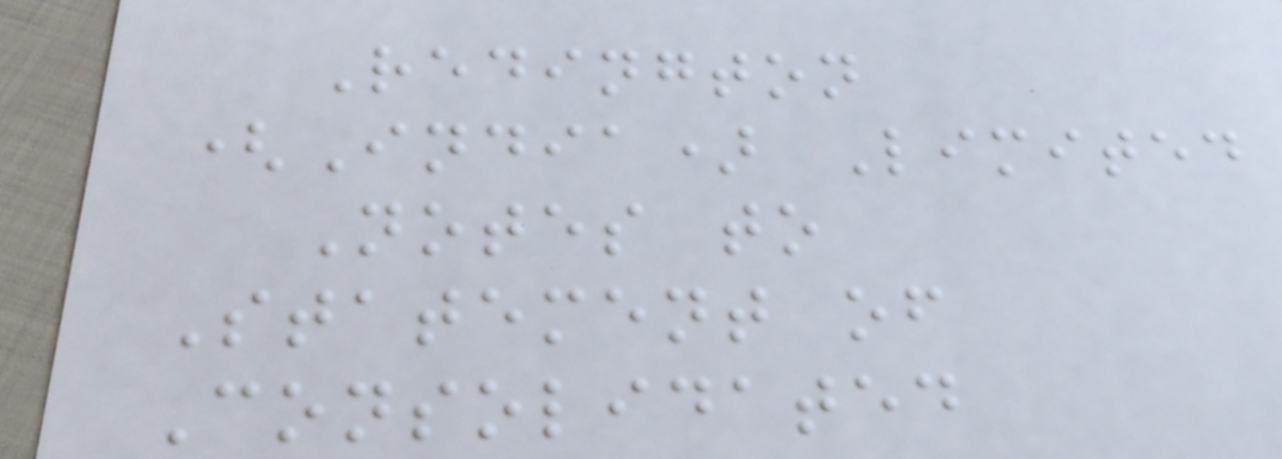Redington
(India) Limited
Notes to
Statement of
Consolidated
